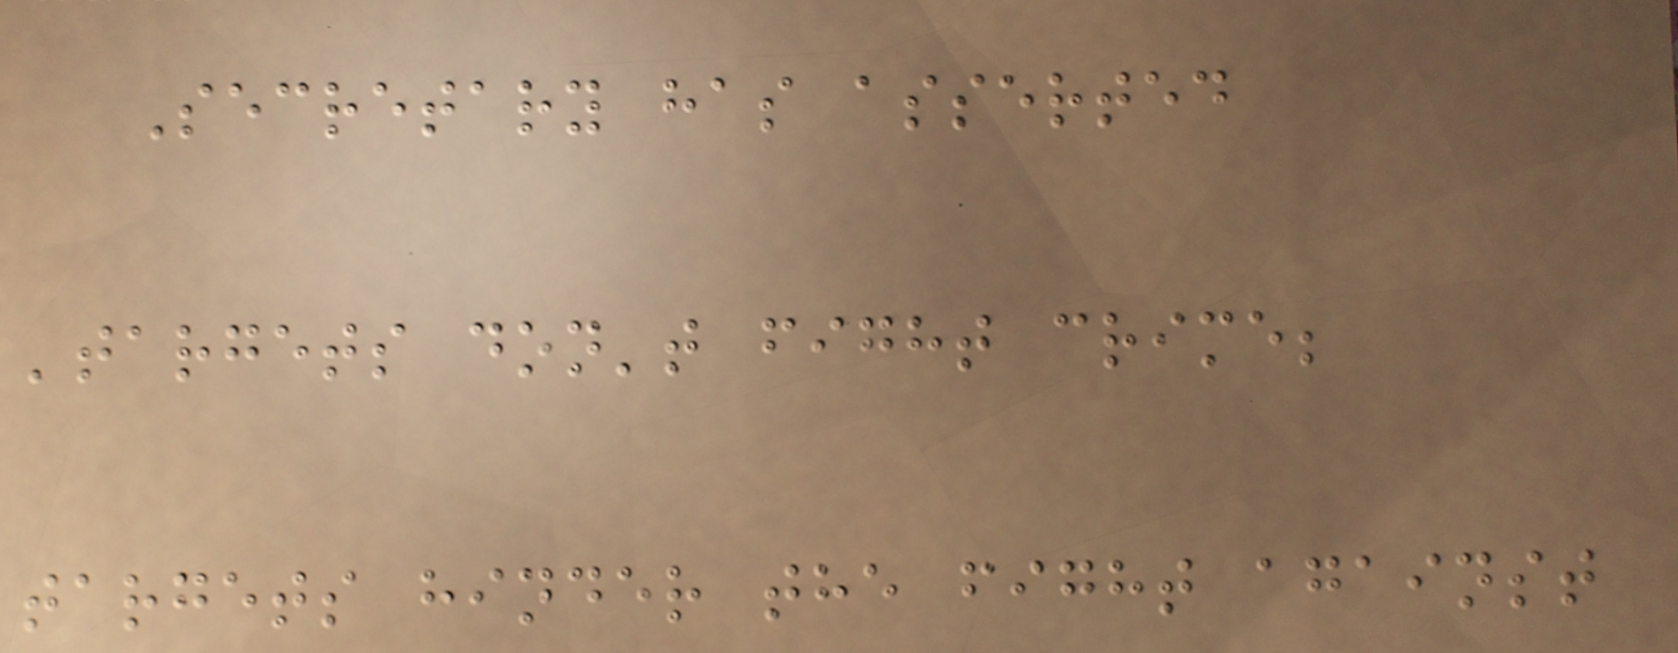Secretary has asserted
'targets don't fight crime;
targets hinder the fight against
